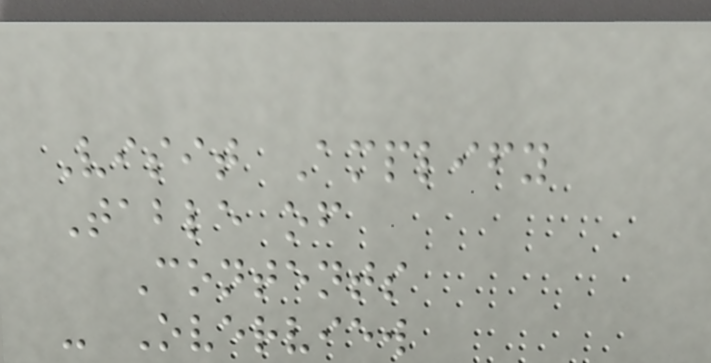Visit Amplify
Table of
Contents
- Overview
